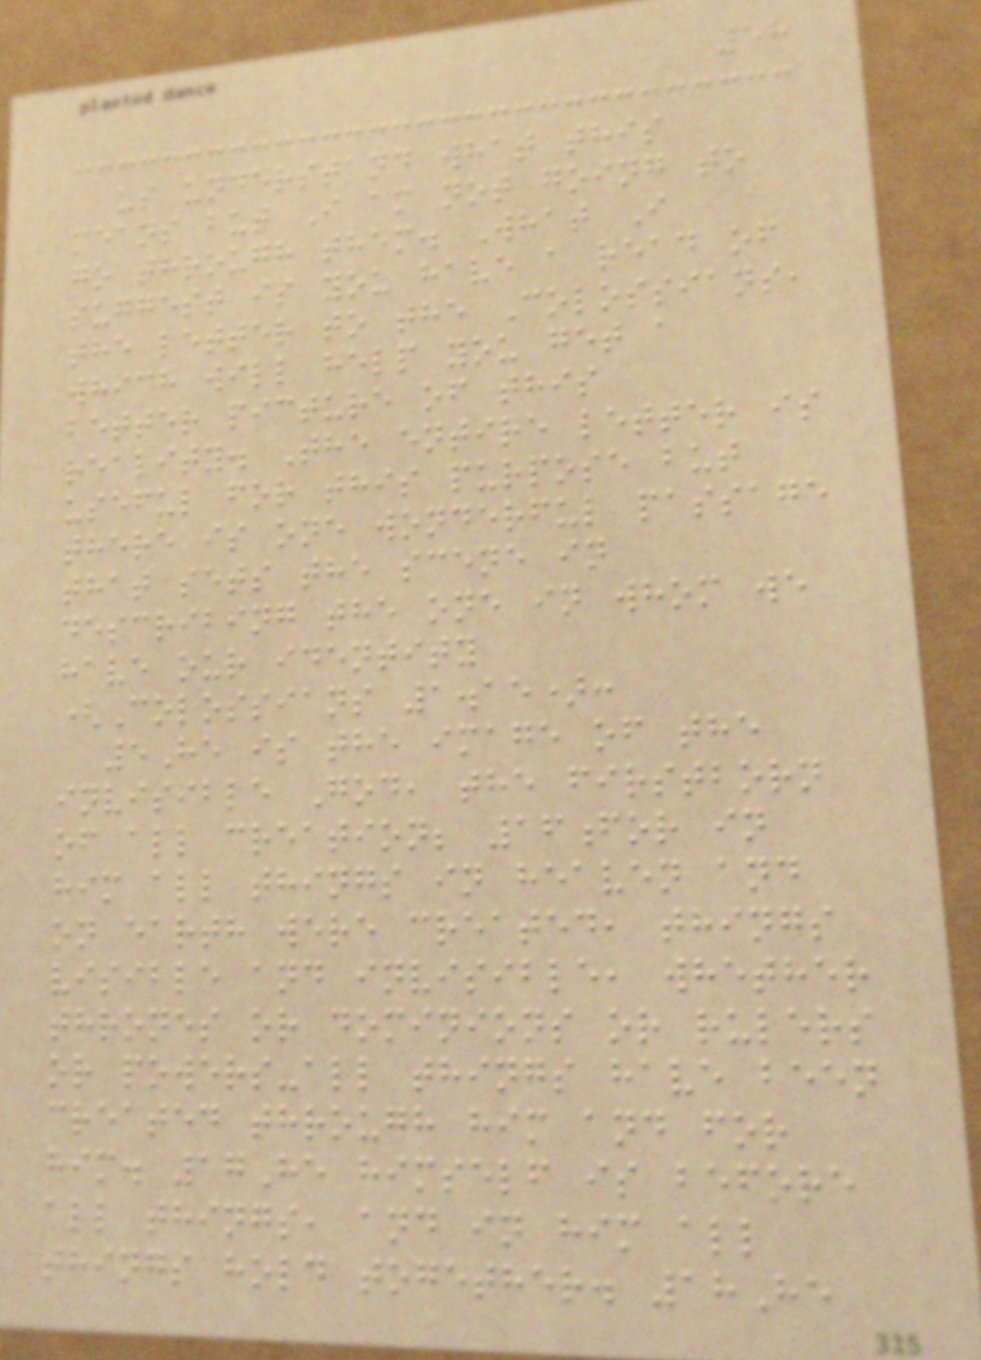58
us understand what this
means but I am not going to
go through them. What I
suggest is you have a read of
the letter to the Colossians,
which will help you get a
better picture of this
reality. The entire letter is
useful for this purpose but
there is one wonderful passage
that sets the scene in
describing the one in whom we
have our identity
(Colossians 1.15):
5He is the image of the
invisible God, the firstborn
of all creation; 16for in
him all things in heaven and
on earth were created, things
visible and invisible, whether
thrones or dominions or rulers
or powers-all things have been
created through him and for
him. 17He himself is before
all things, and in him all
things hold together. 18He
